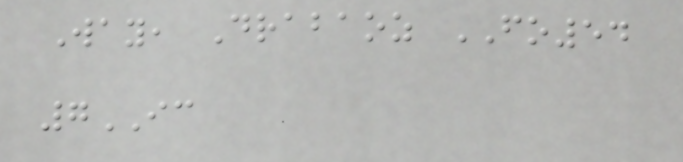Way, Drabaoz FO54
7IC
